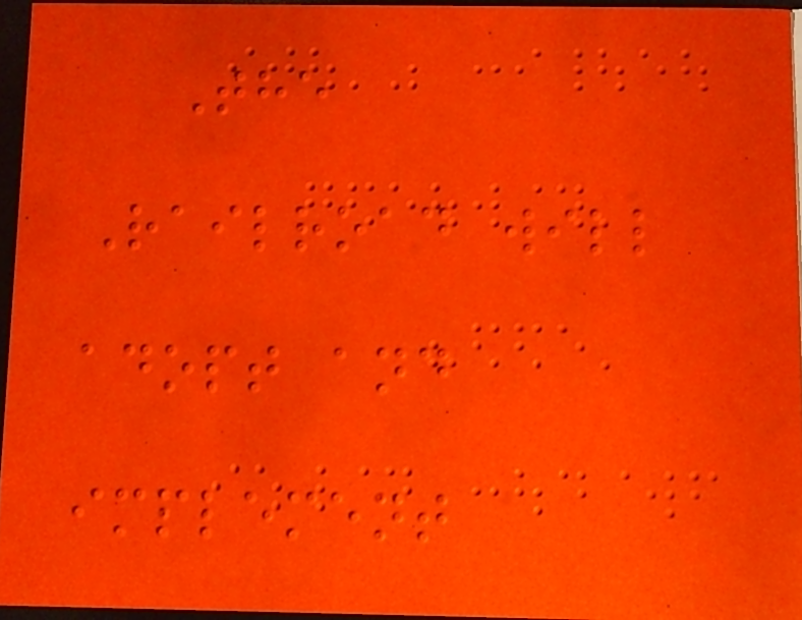The
Railroad will
adopt and
implement
